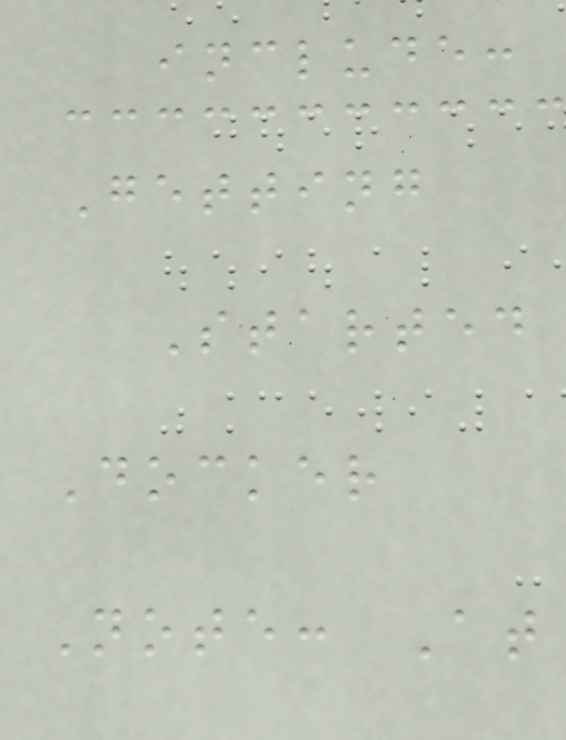include:
Getting
Started
Docker
Note: At
